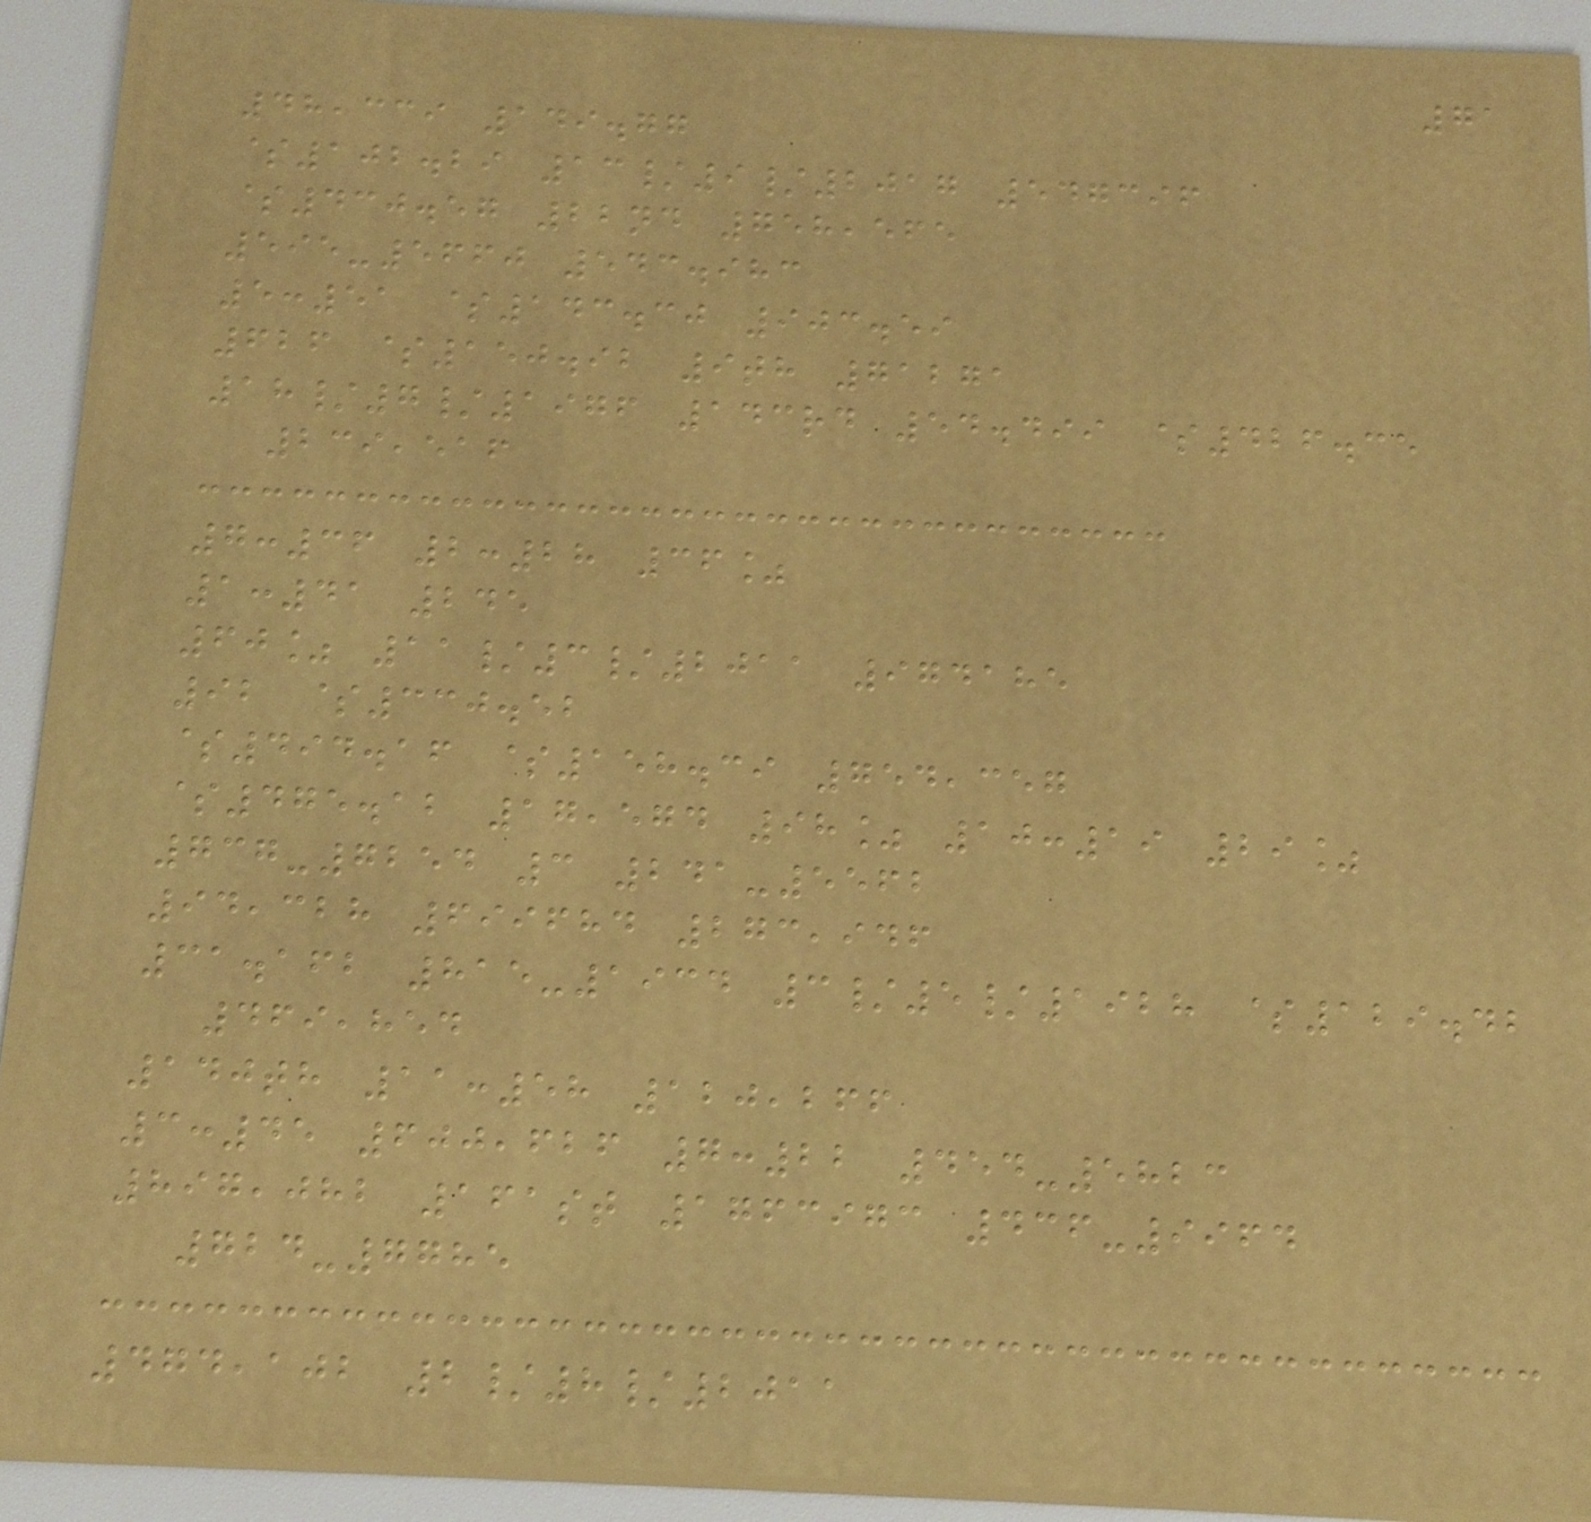71
48,339 149.77
$102.29 13/9/2017 547396
$430.57 22nd 758,565
595-5660 543.983
5:51 $143.30 903.59
626 $150.92 9th 71271
18/7/1976 143rd 54.499 $426.35
239,516
7:36 2:28 36%
1:41 245
60% 11/3/2011 974185
92 $330.52
$494.16 $158.39 754,357
$475.12 17,574 98% 10:19 29%
737-7254 3 241-5562
94,328 699684 273,946
31.162 815-1934 3/5/1928 $129.42
469,854
140th 11:58 120,266
3:45 600,626 7:22 454-5823
897,082 161st 1763973 436-9964
724-7785
474,102 2/8/2011
